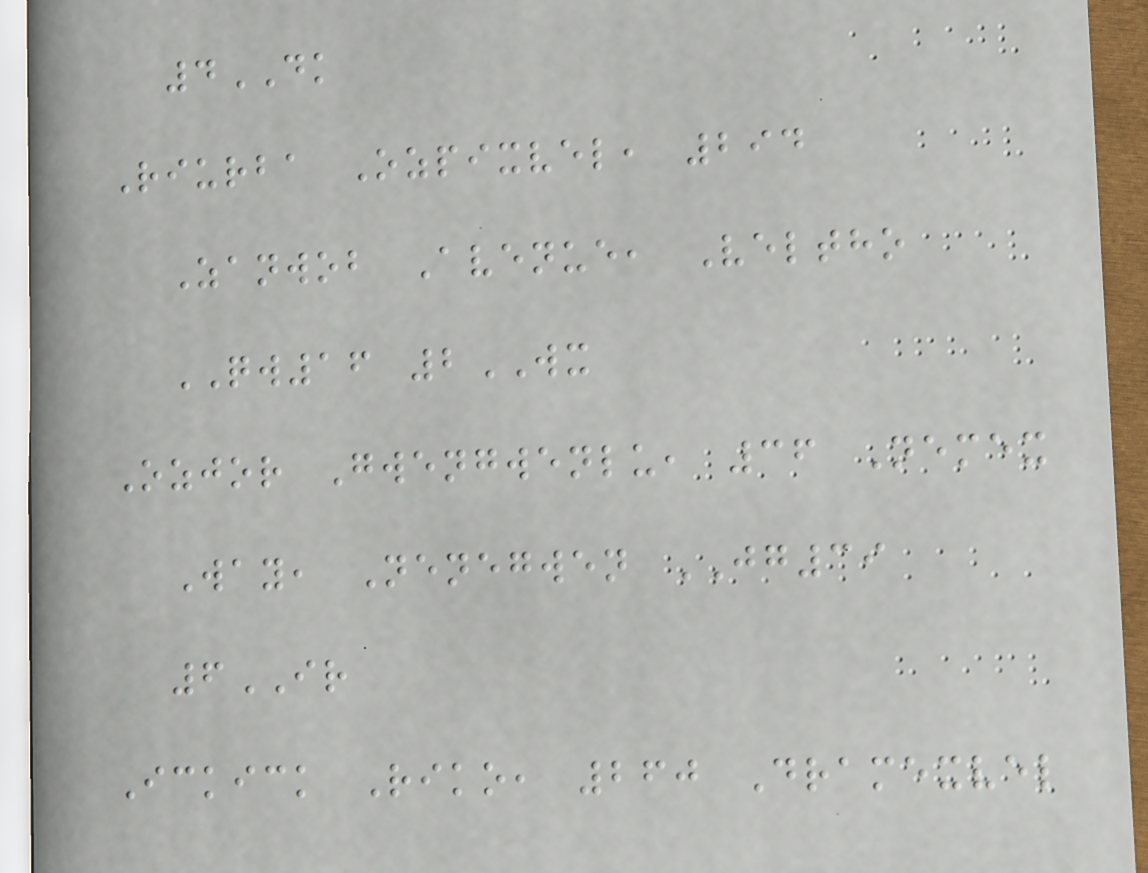4DK
Riurba Ozpixvel, 294
Zanwob Avenue, Veltho
QW16 2WX
Ozjor Gwengwenlu, 36 Nemex
Way, Nenegwen JG39
6IR
Ickick Riko, 260 Dramexvel
